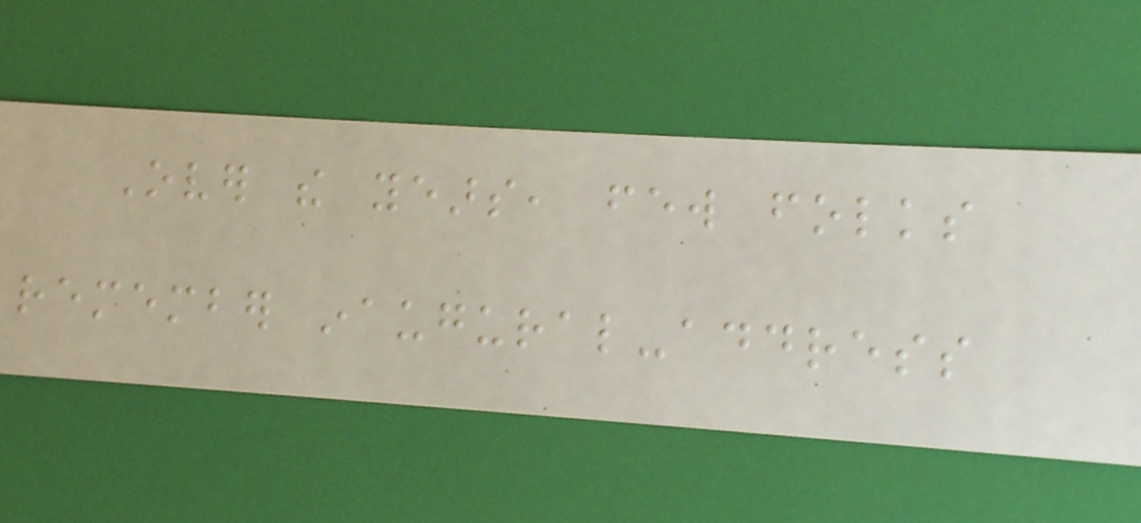Over the years, few folks
remember inaugural-address
